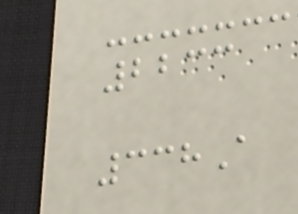2233
338A
